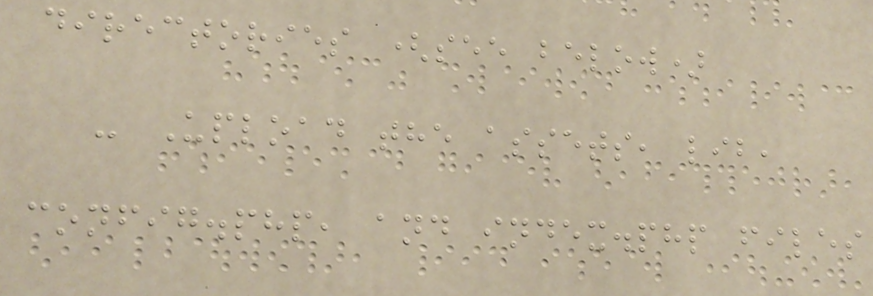directories (see below)
- Upload the assets, lib,
config.php, and index.php files
